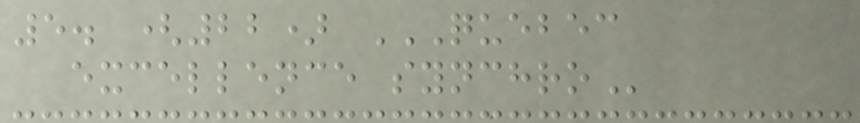5. (22) QUEBEC
EXCELLENCE SYNCHRO
